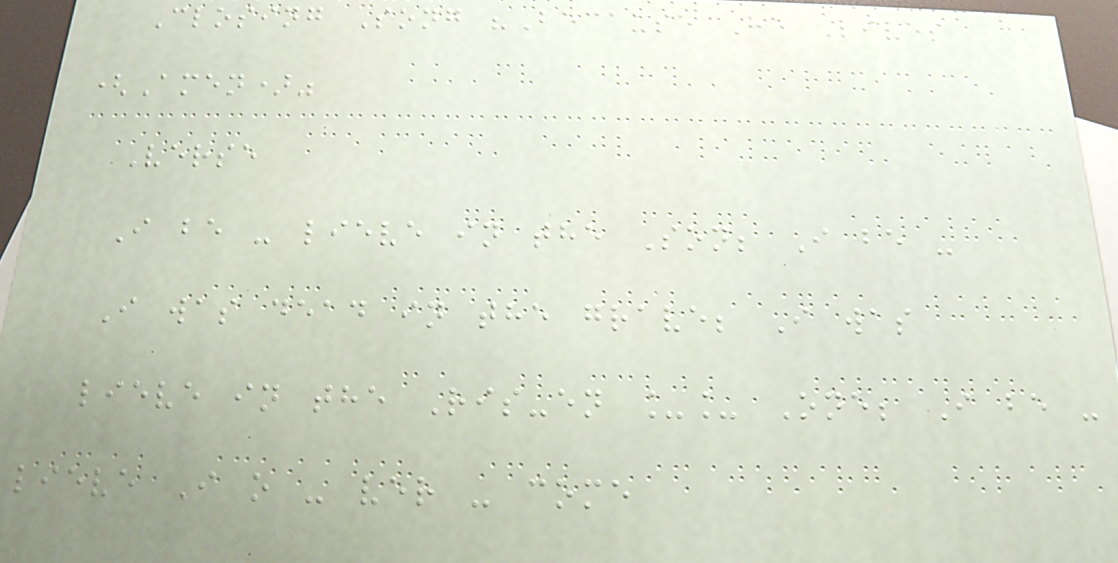Closing Song "Because He Lives
(Amen)"
Verse
I be - lieve in the Son; I be -
I was dead in the grave; I was
lieve in the Ris-en __ One; I be -
lieve I o - ver - come
